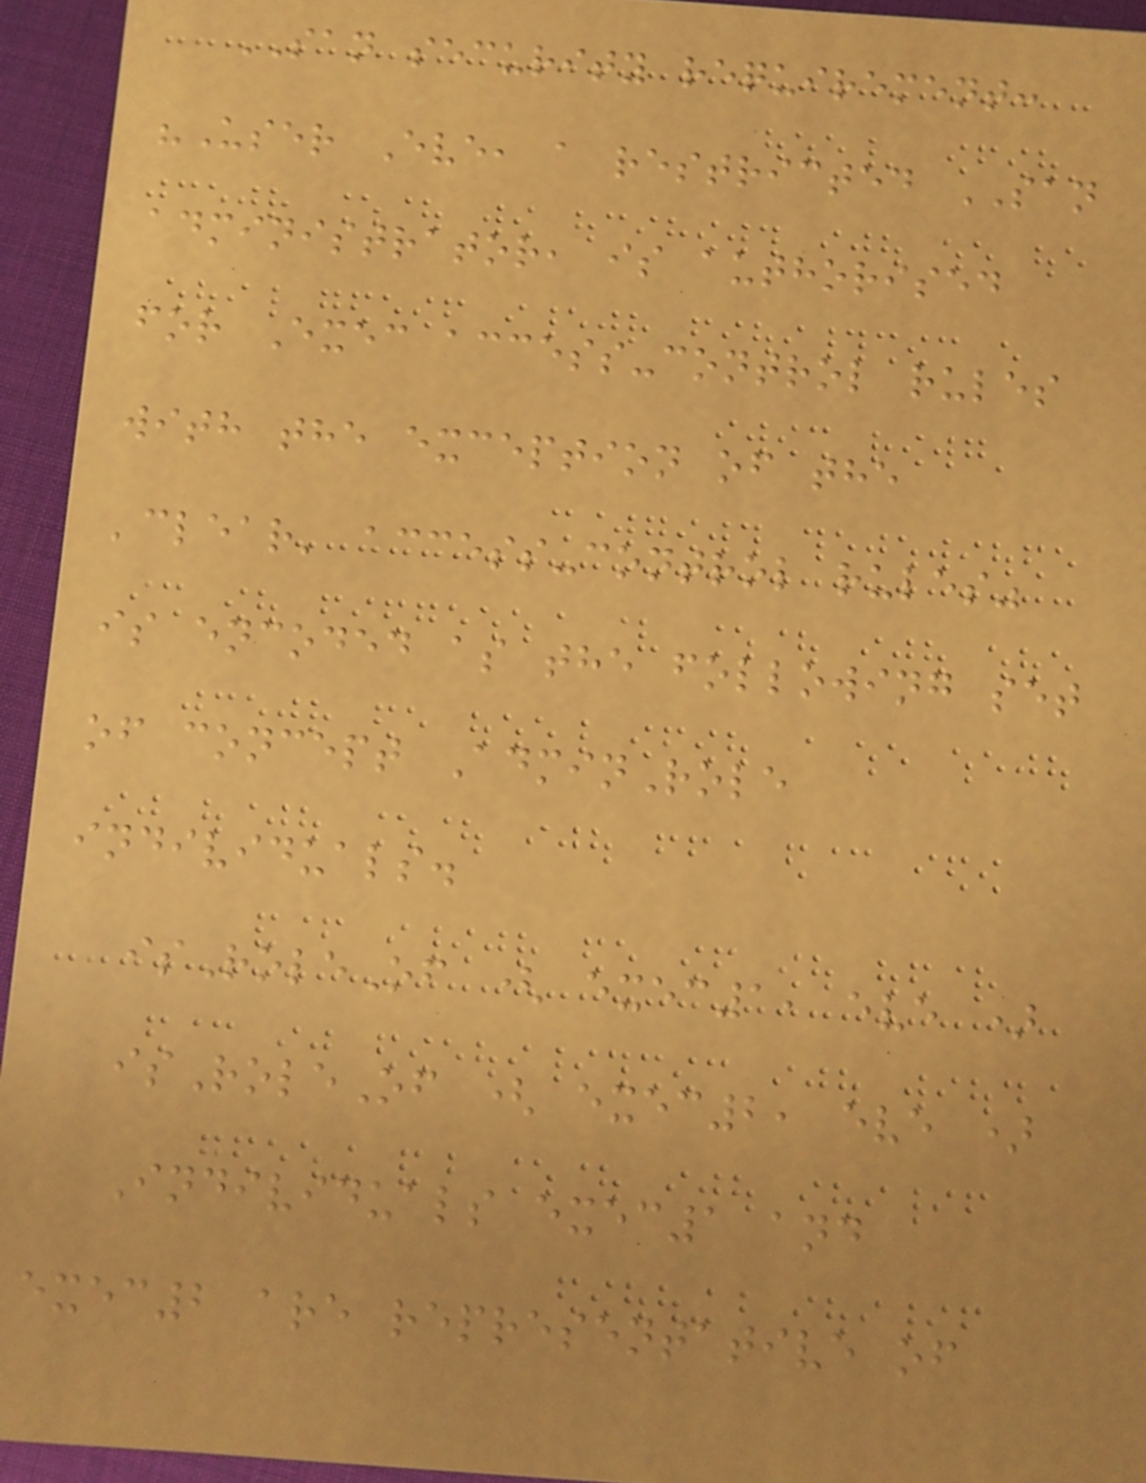SAN security requirement:
"User Eve, a restricted SAN
administrator, is authorised
for Exec access-control rules
with the exception of the
'clear' access-control rules"
is encoded as the following set
of concept AdminRole
individuals.
isRoleOf ( exec1, eve )
isRoleOf ( exec2, eve )
Individuals exec1 and
exec2 are representative of
